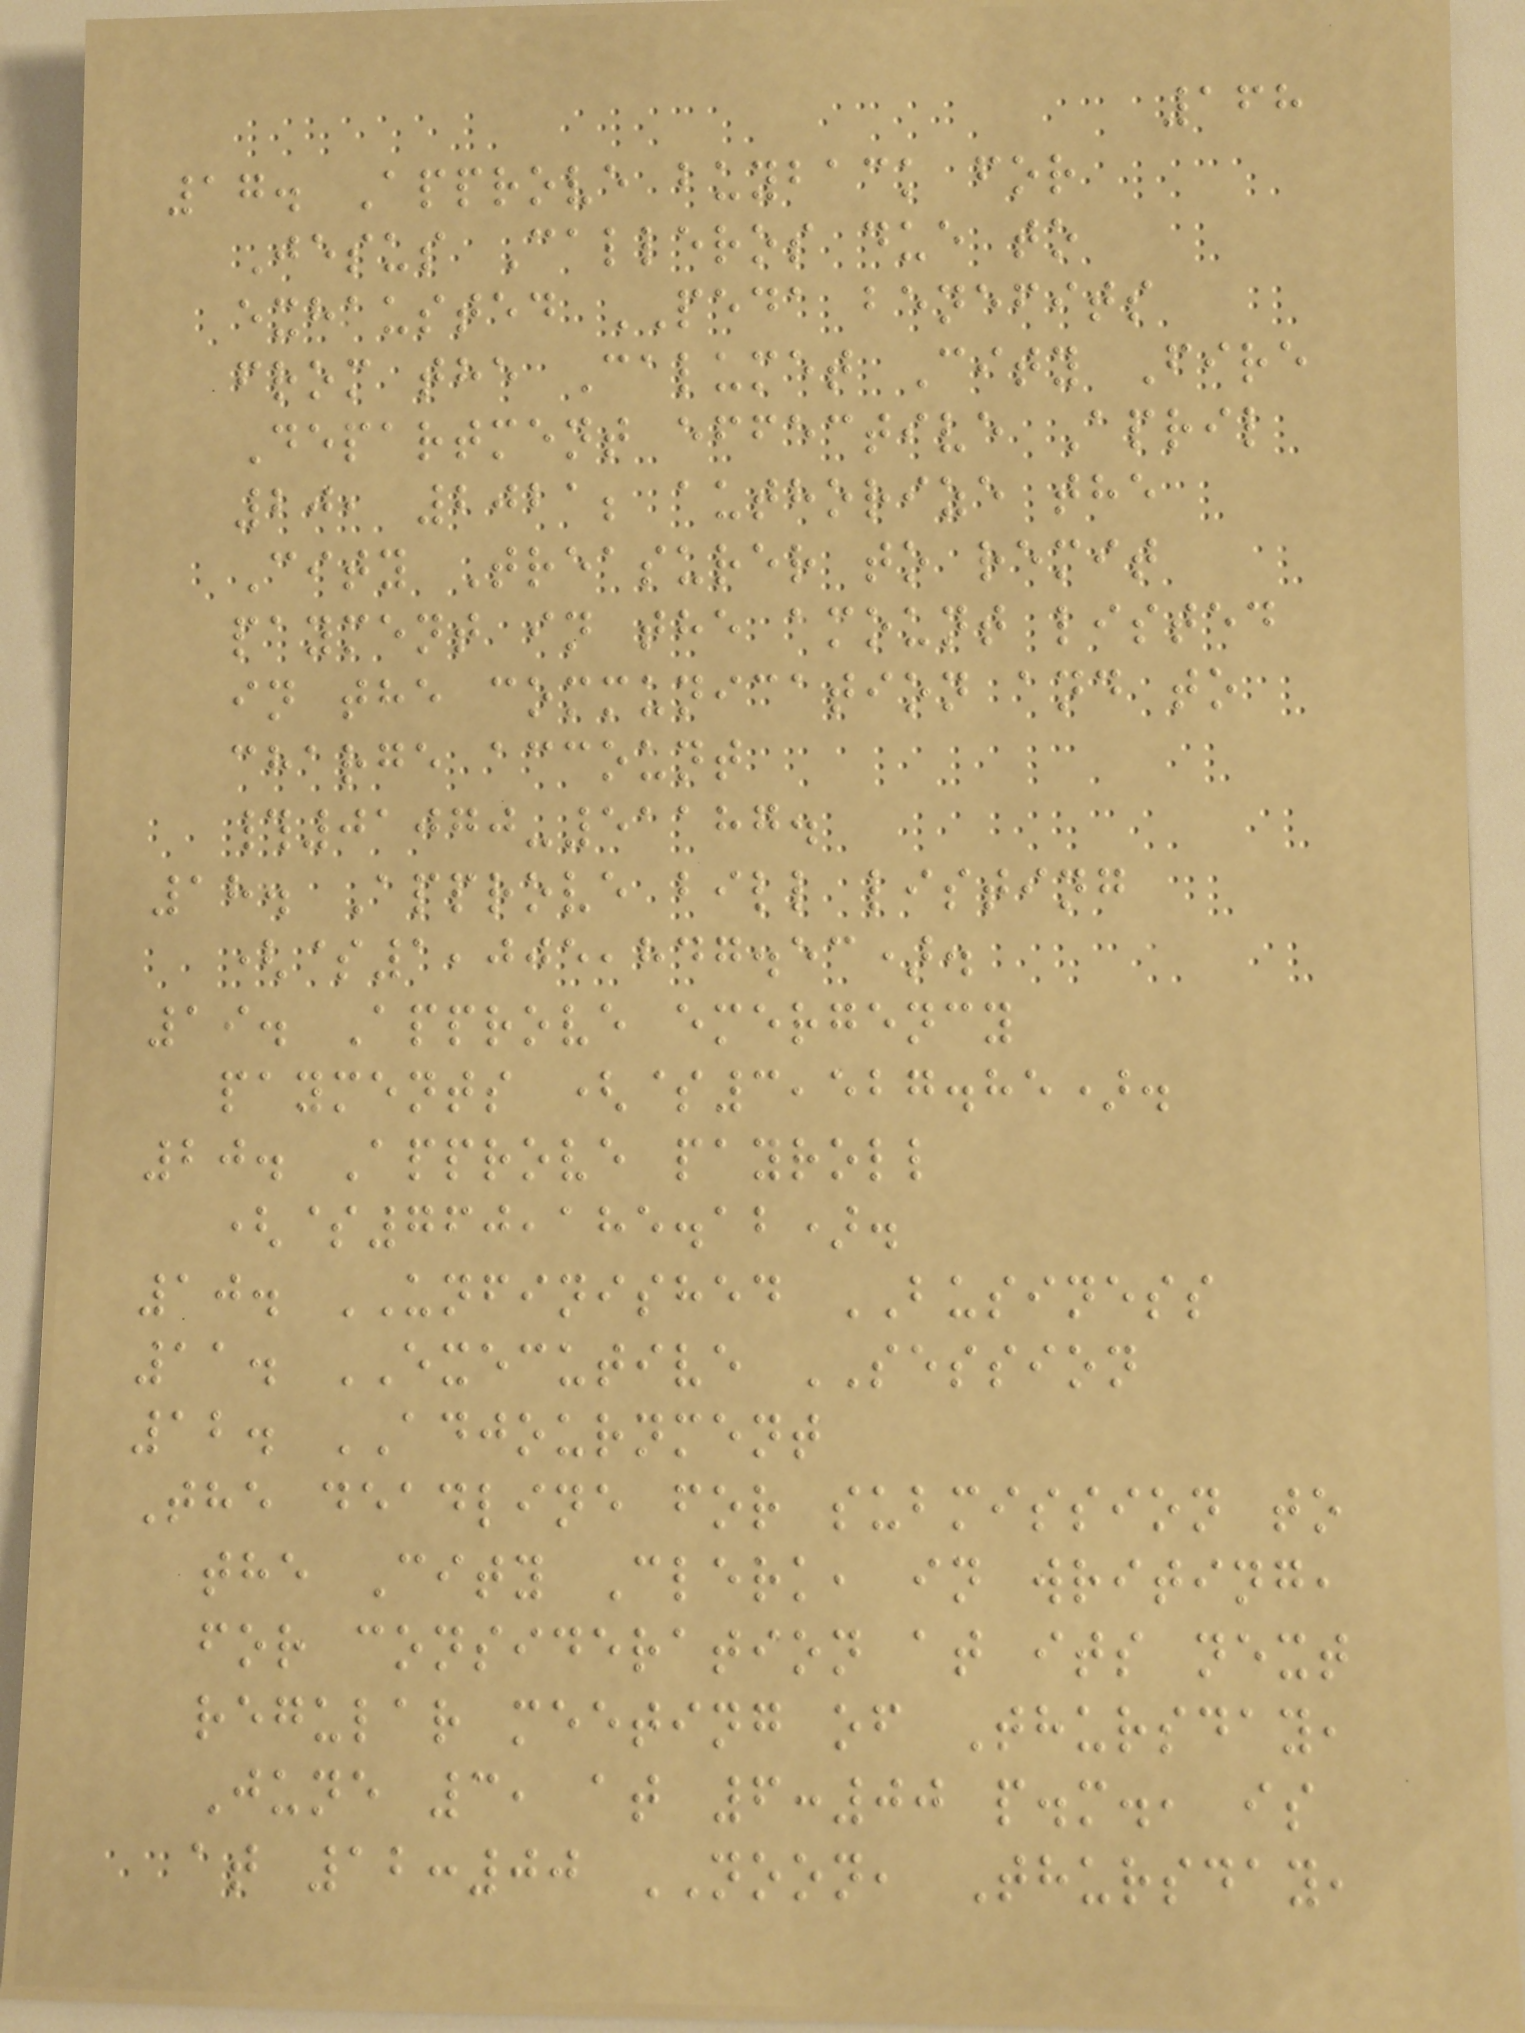168
17. Approve buyback for
Jesus Calleros due to
exhausted PEDA benefits
from the Calumet City Fire
Department effective April
20, 2021; authorize the
City Treasurer to remit
payment in the amount listed
in the communication and to
charge account
#01070-51187.
18. Approve bill listing
($1,005,847.53).
19. Approve emergency
payments ($3,527.85).
20. Approve payroll
($760,185.12).
10. UNFINISHED BUSINESS
11. EXECUTIVE SESSION
12. ADJOURNMENT
The deadline for submission to
the City Clerk, in writing,
for consideration at its next
regular meeting of Thursday,
June 3, at 6:00 p.m., is
at 12:00 NOON, Thursday,
